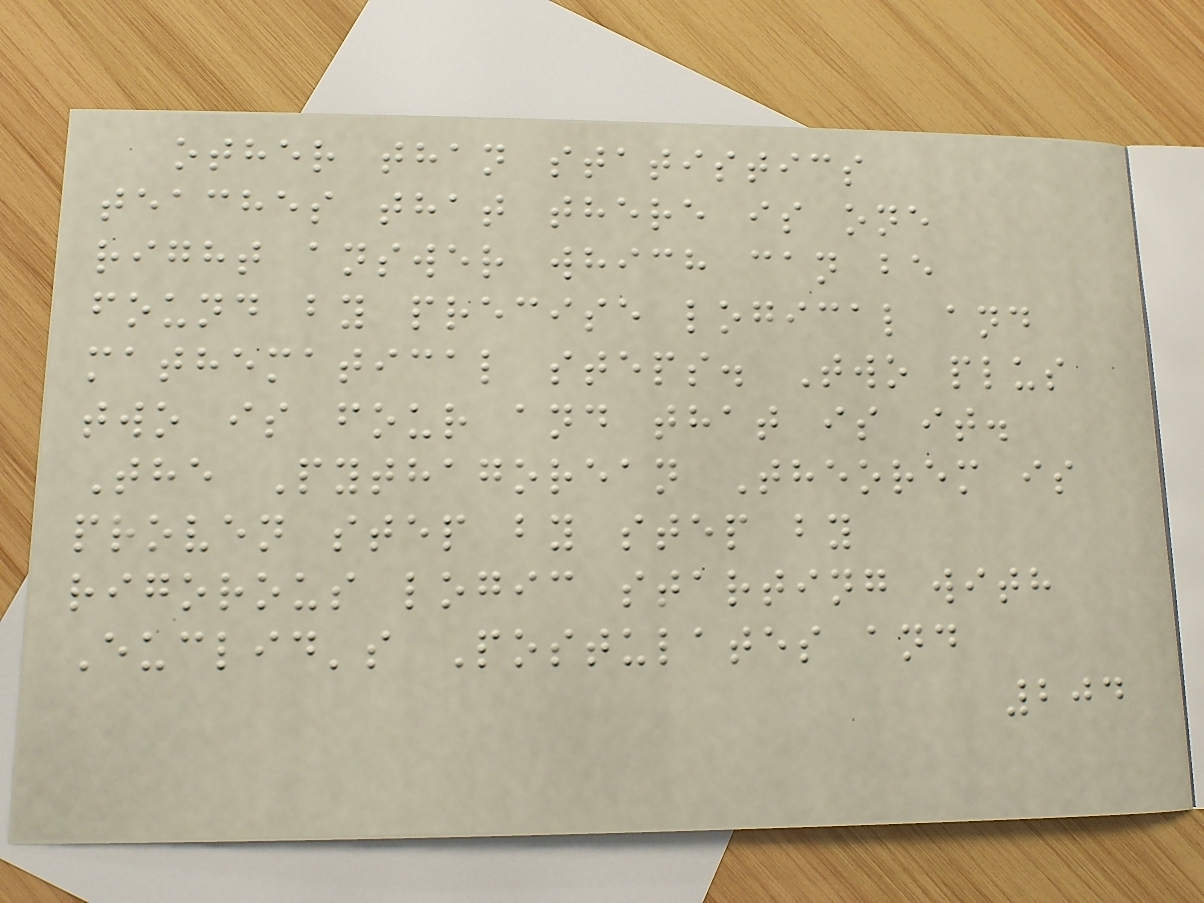other than statistics
teaches that there is one
right answer which can be
found by precise logical and
mathematical steps. Two plus
two is four and that is it.
The Pythagorean Theorem is
proven step by step by
rigorous logic starting with
Euclid's Postulates and
204
